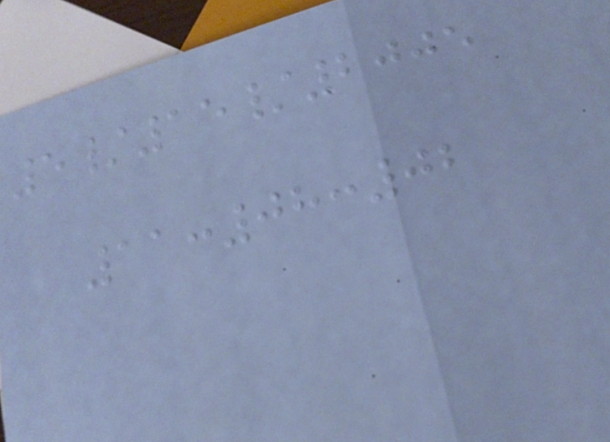5/15/2005
11:08:02
